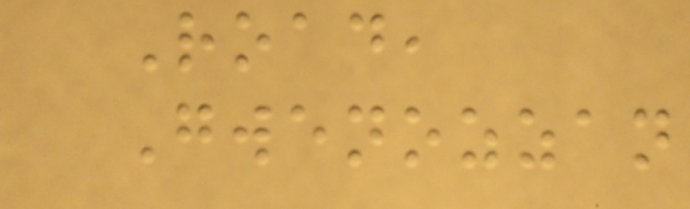Road,
Gwenozzan
